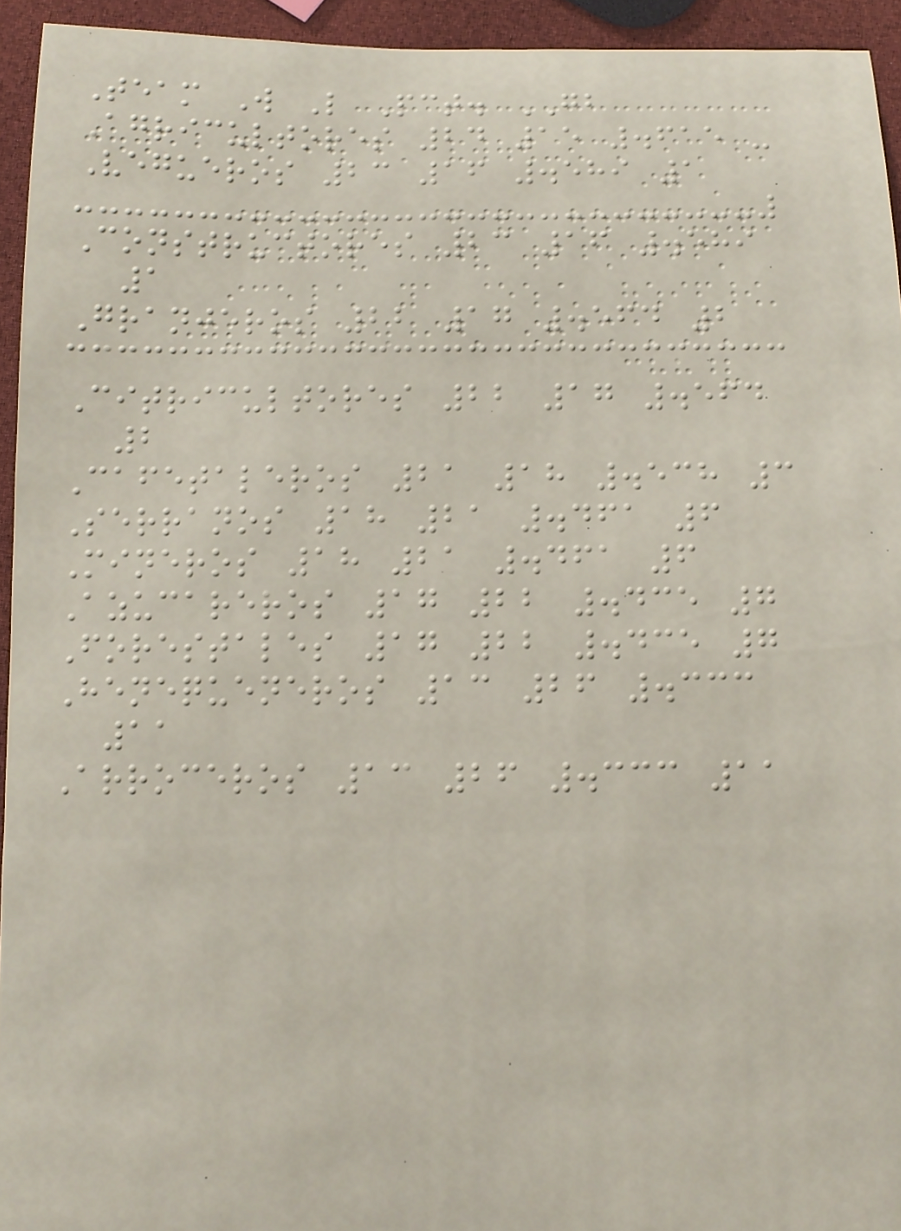Team W L Pct. GB
Agricultores 24 15 .615 -
Vegueros 23 16 .589 1
Constructores 23 16 .589
1
Granjeros 22 17 .564 2
Citricultores 22 17 .564
2
Cafetaleros 21 18 .538 3
Serranos 18 21 .461 6
Mineros 18 21 .461 6
Azucareros 17 22 .435 7
Forestales 17 22 .435 7
Henequeneros 13 26 .333
11
Arroceros 13 26 .333 11
